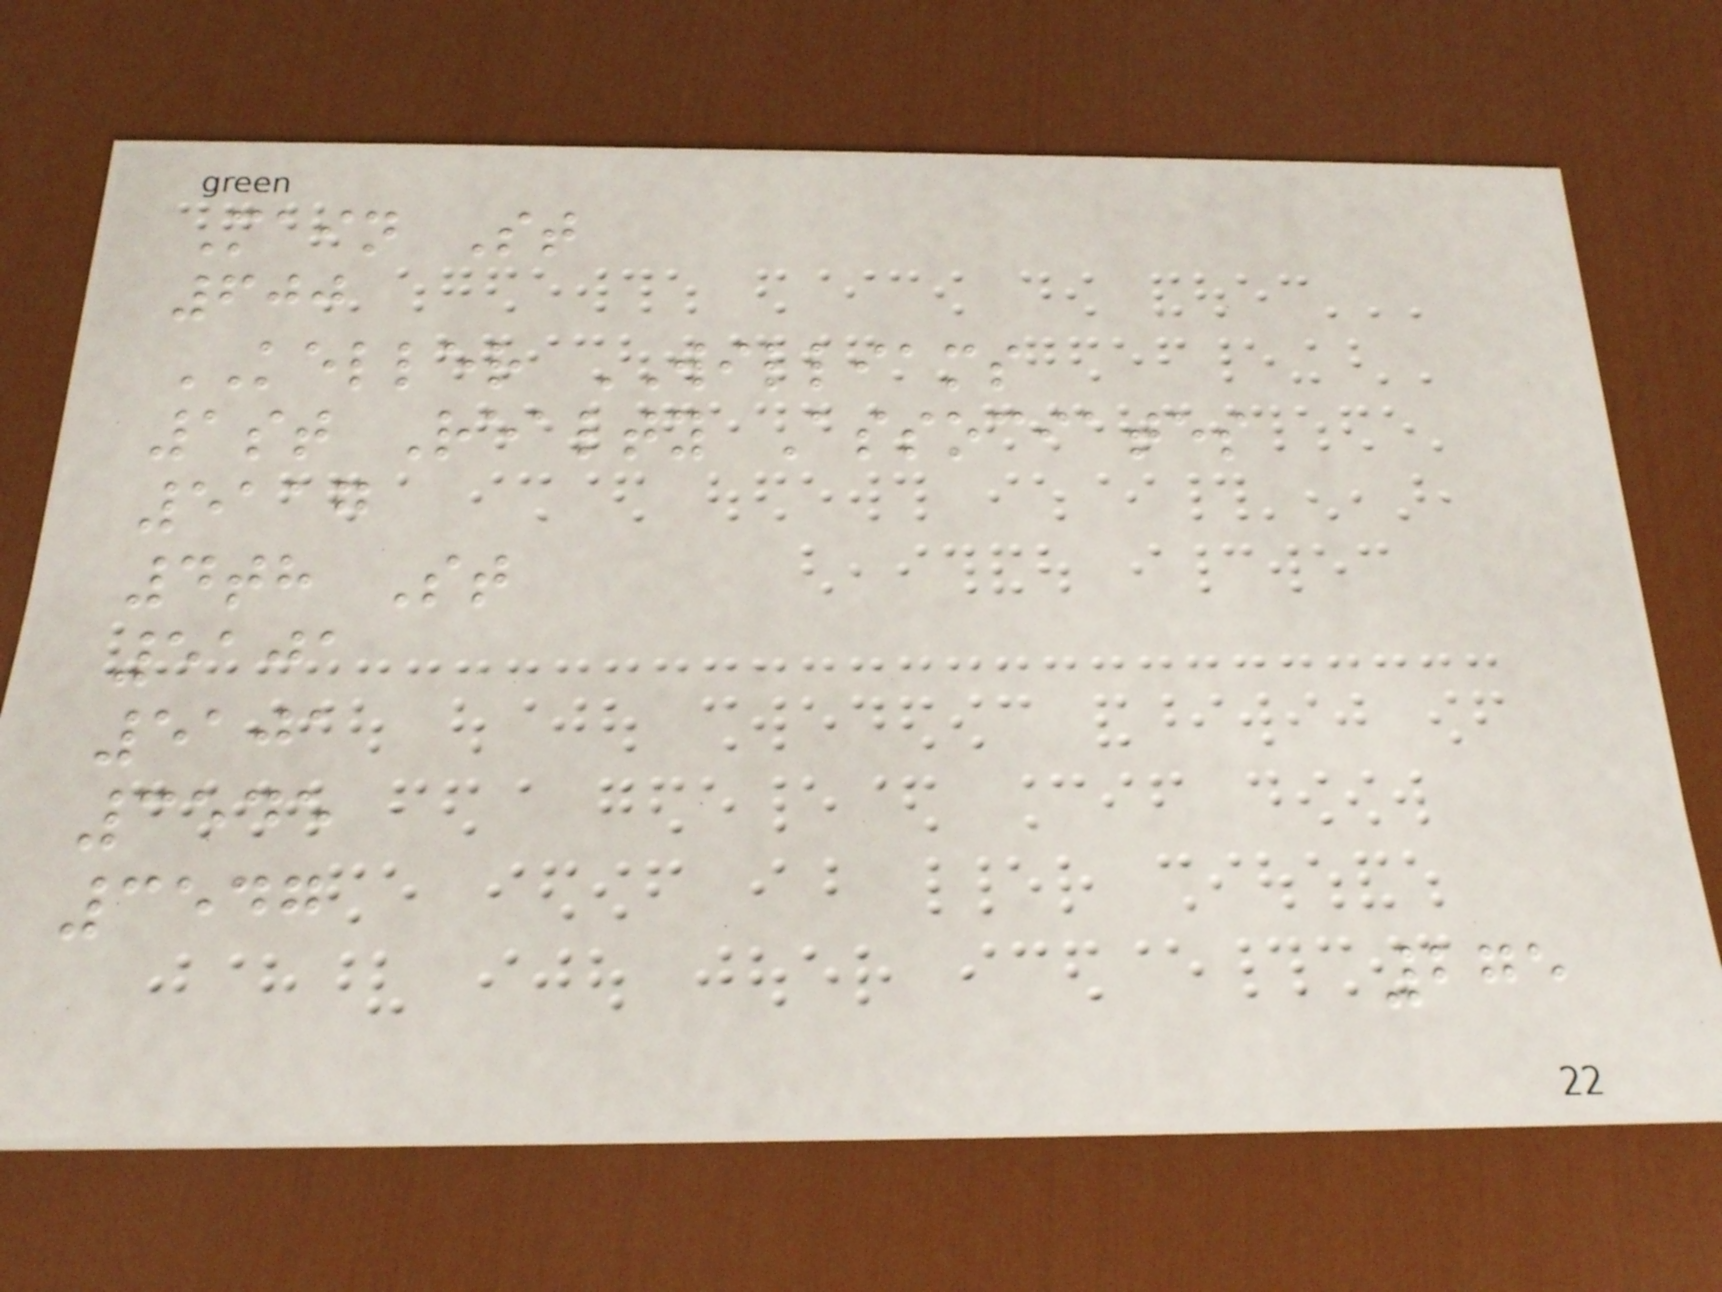Main St
600
KELLER WILLIAMS
1st Realty Associates
5117
4th St
5101
5101
3545
3547
275
